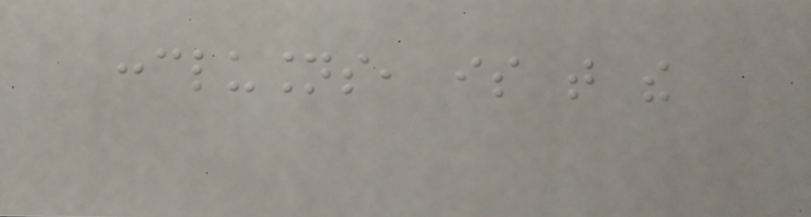conclusions, is that the
